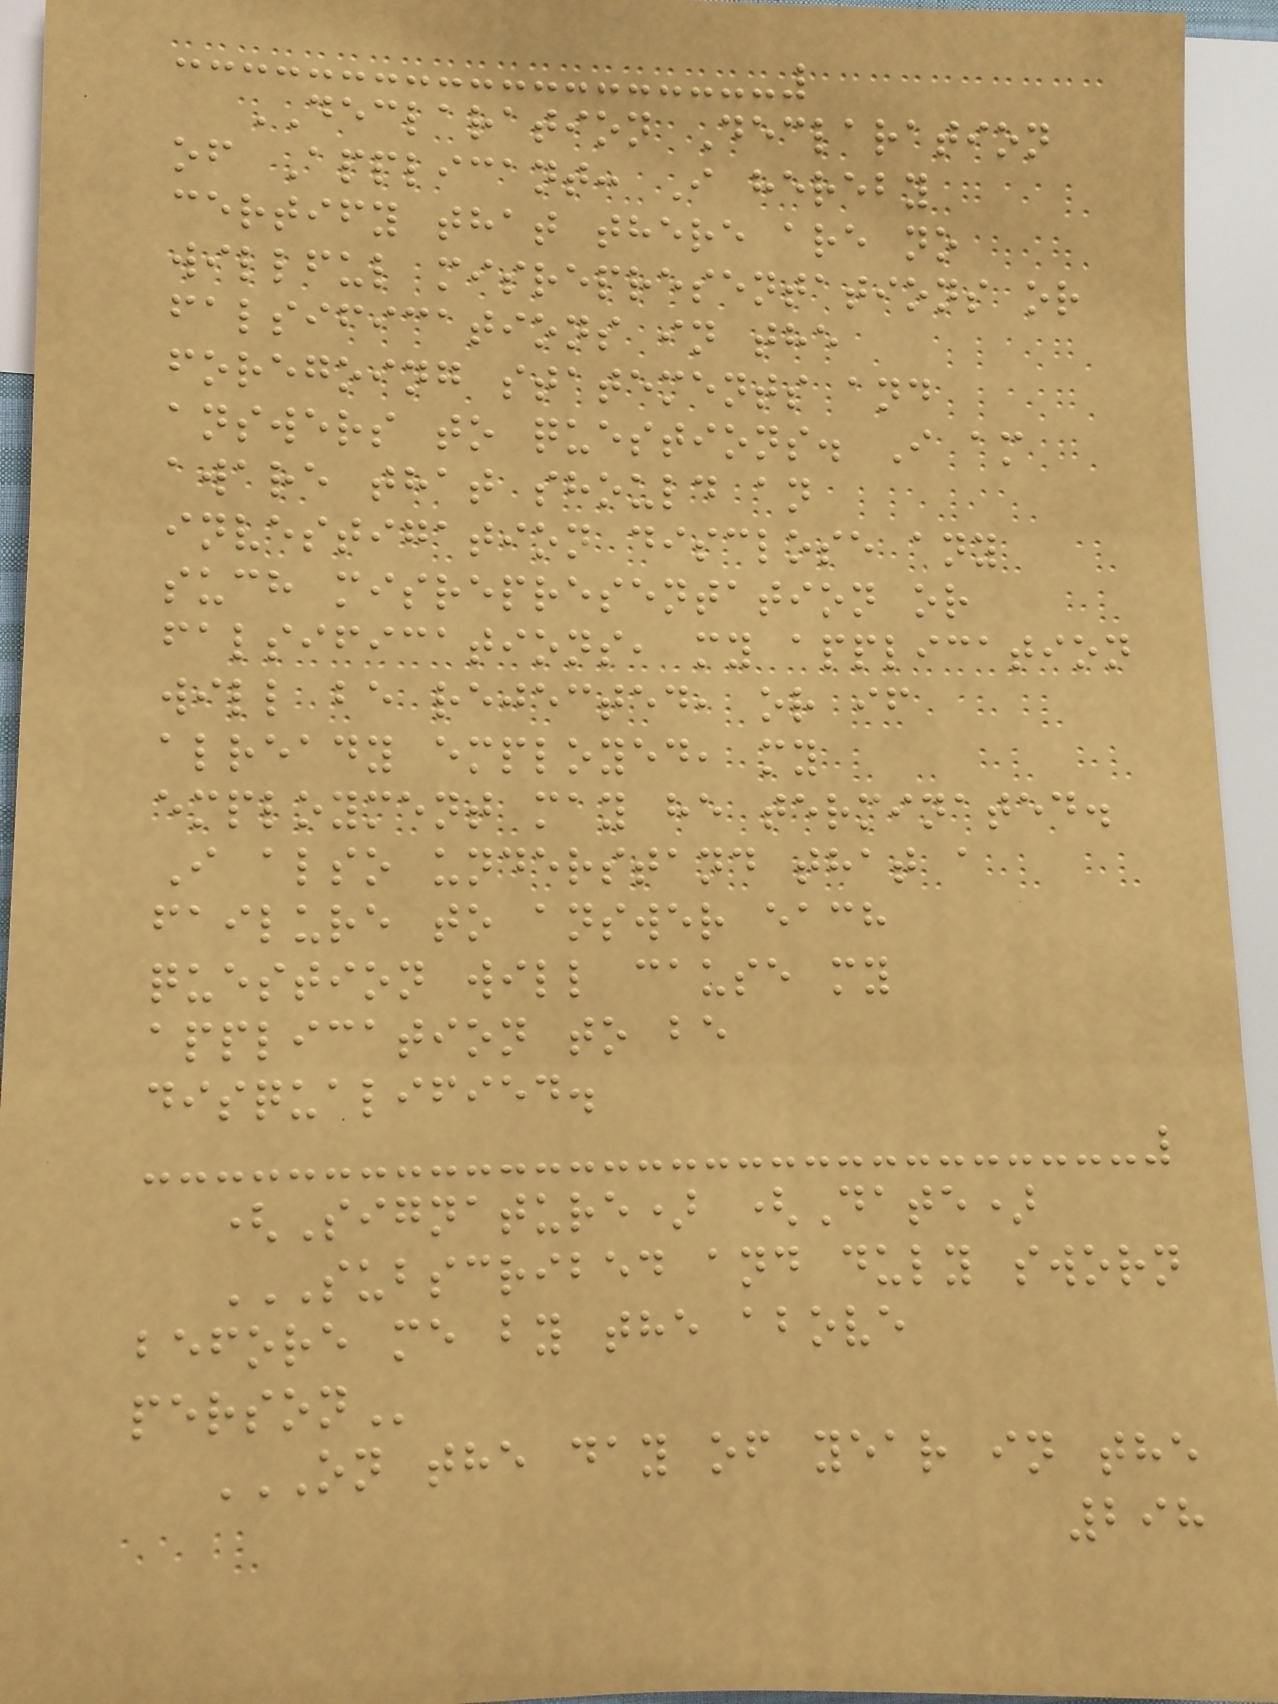DECLARATION Declaration
of Applicant: I hereby
certify that there are no
willful misrepresentations or
falsifications in the
foregoing statements and
answers to questions. I am
aware that should an
investigation disclose any
such misrepresentation or
falsifications, my application
will be rejected, or if
already employed, my
employment may he terminated.
I also understand that a
failure to answer each
question will cause my
application to be
disqualified.
(Signature) (Date)
SUBSCRIBED AND DULY SWORN
BEFORE ME BY THE ABOVE
PERSON
ON THE DAY OF YEAR IN THE
298
